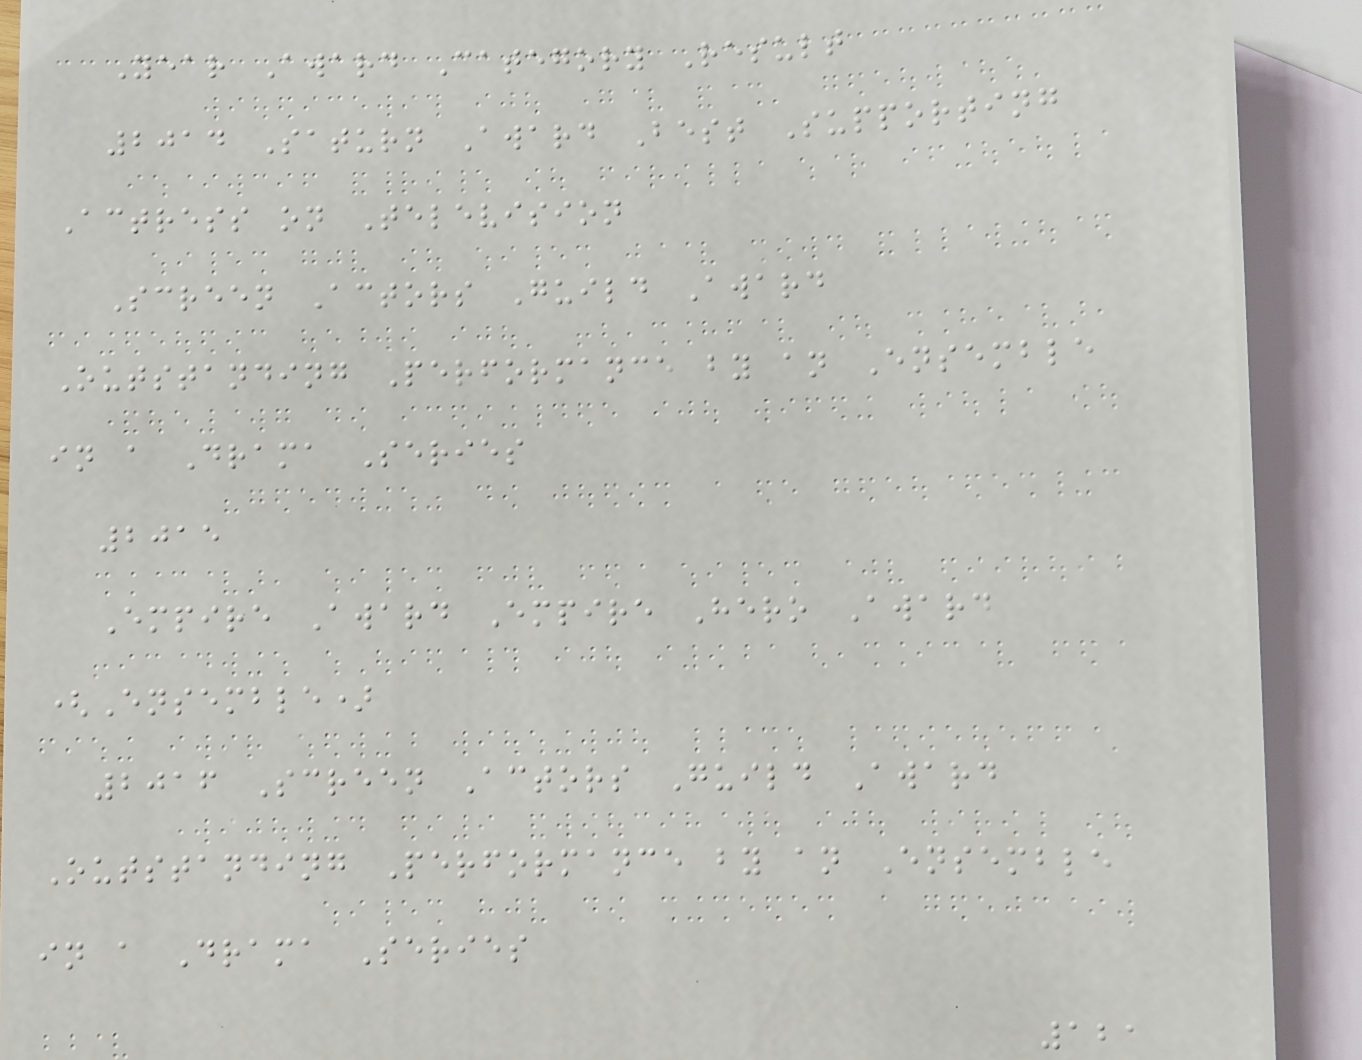Year Award Category Result
2014 Saturn Award Best Supporting
Actress on Television
Screen Actors Guild Award
Outstanding Performance by an Ensemble
in a Drama Series
2015
Empire Award Empire Hero Award
(Ensemble)
2016 Screen Actors Guild Award
Outstanding Performance by an Ensemble
in a Drama Series
121
